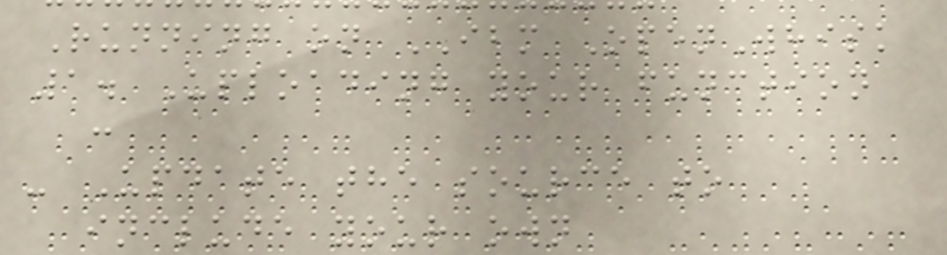Running on IBM OpenWhisk
1. Uploading your function
:
- Update the source to
include your own
